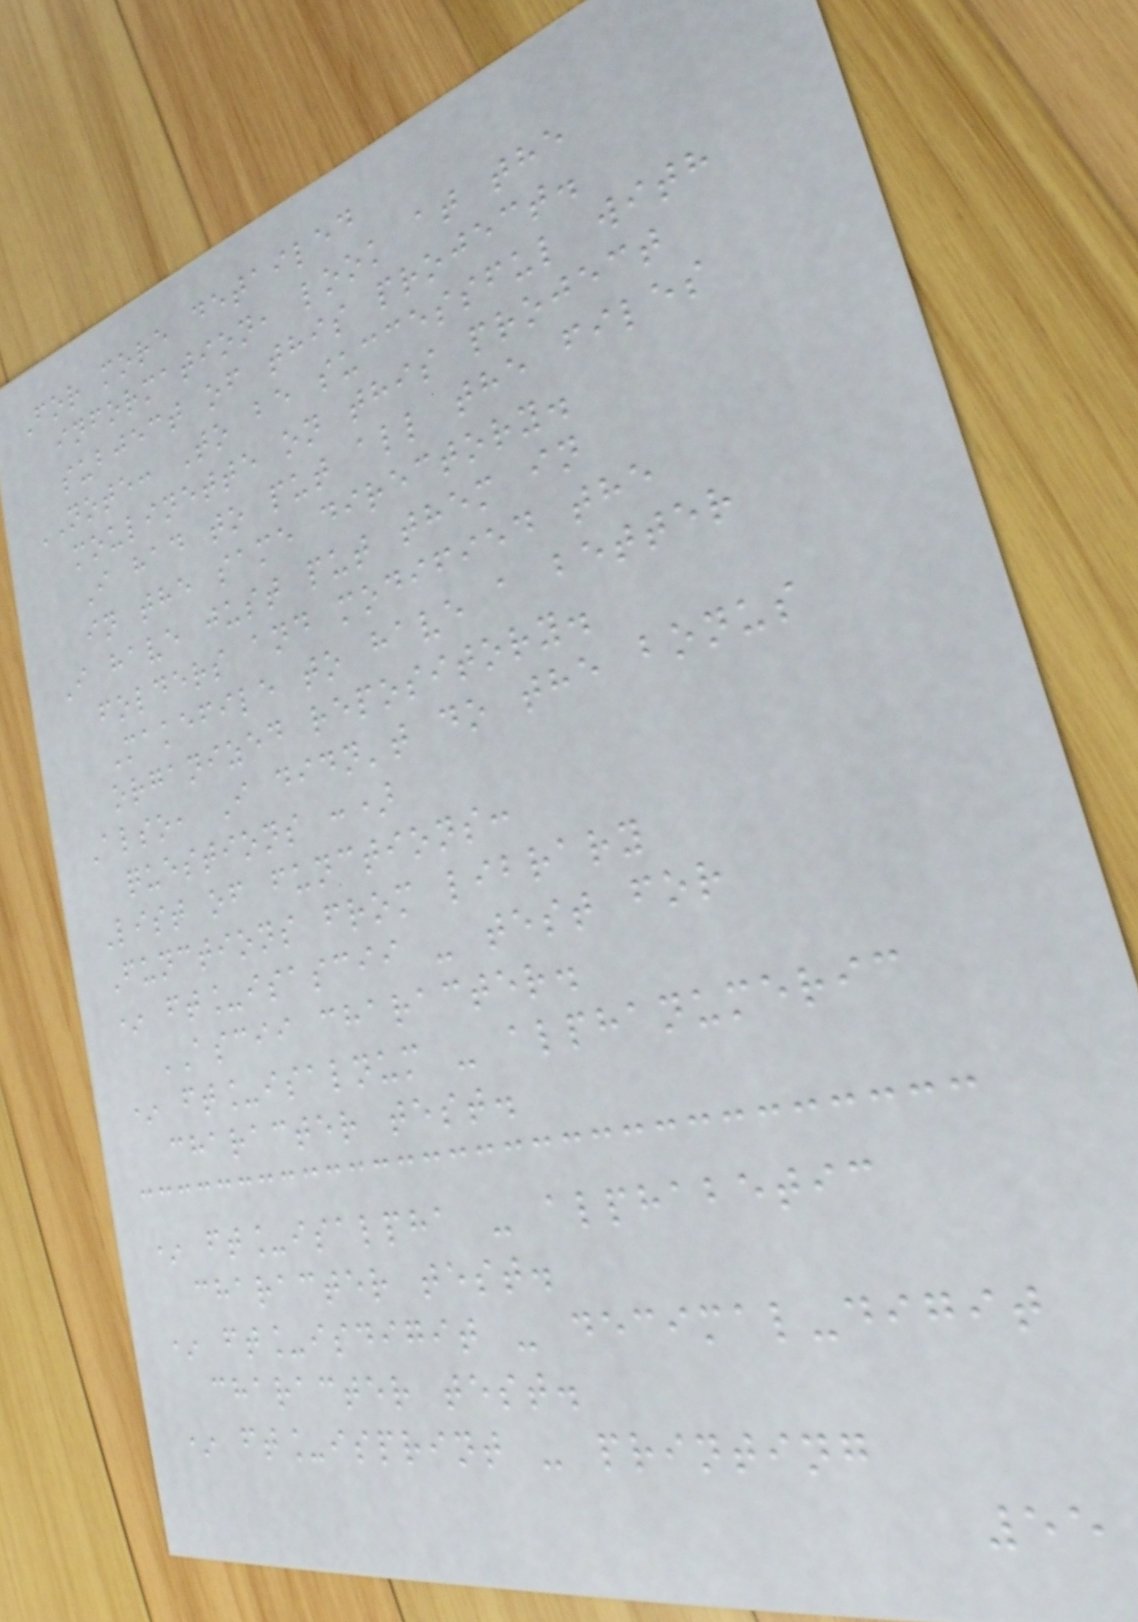For more detailed
information, look at the
subject of this project.
NOTE: To be successful with
moulinette on this project
I had to put all the files
in the same directory.
I have just put them in
folders and modified the
Makefile to have a better
organized repository.
Also, I didn't do the bonus
questions :)
List of functions:
Functions from library
* ft_isascii - test for
ASCII character.
* ft_isalnum - alphanumeric
character test.
* ft_isalpha - alphabetic
character test.
* ft_isdigit - decimal-digit
character test.
* ft_isprint - printing
55
